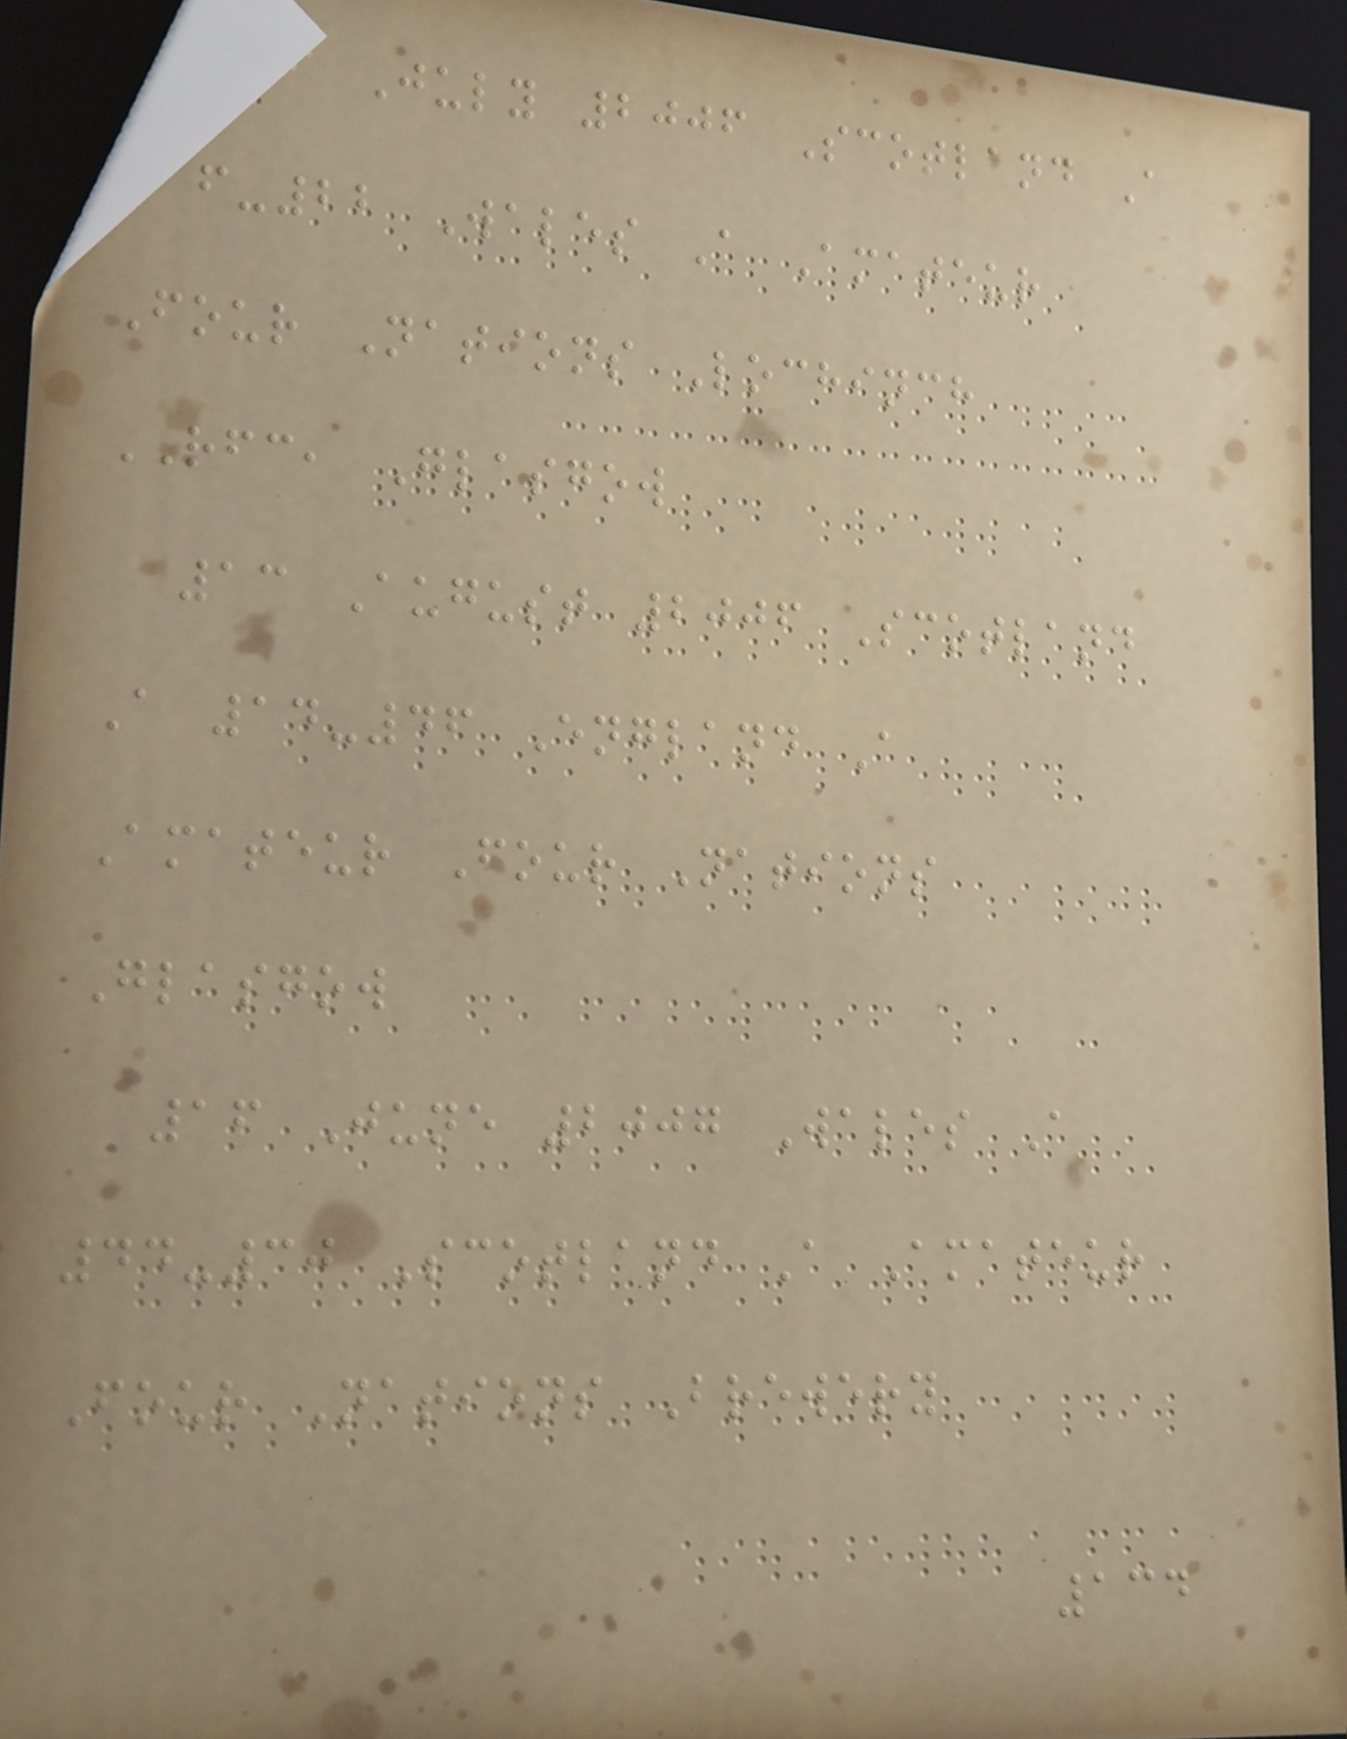16 July 2006 Scotland A
16-22 Wales A Amateur
Four Nations Lochinch
RFC, Glasgow
13 August 2006 Scotland
A 14-46 England A
Amateur Four Nations
Glasgow
16 June 2007 Wales A
44-30 Scotland A Amateur
Four Nations Brewery
134
